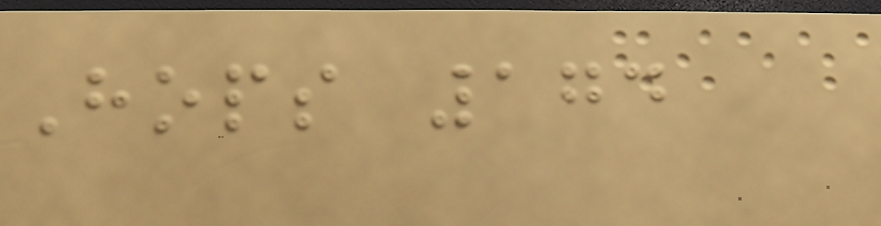Hops 174
